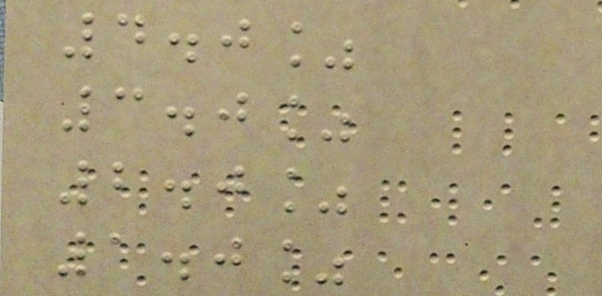4.0%
3.0%
2.0%
1.0%
